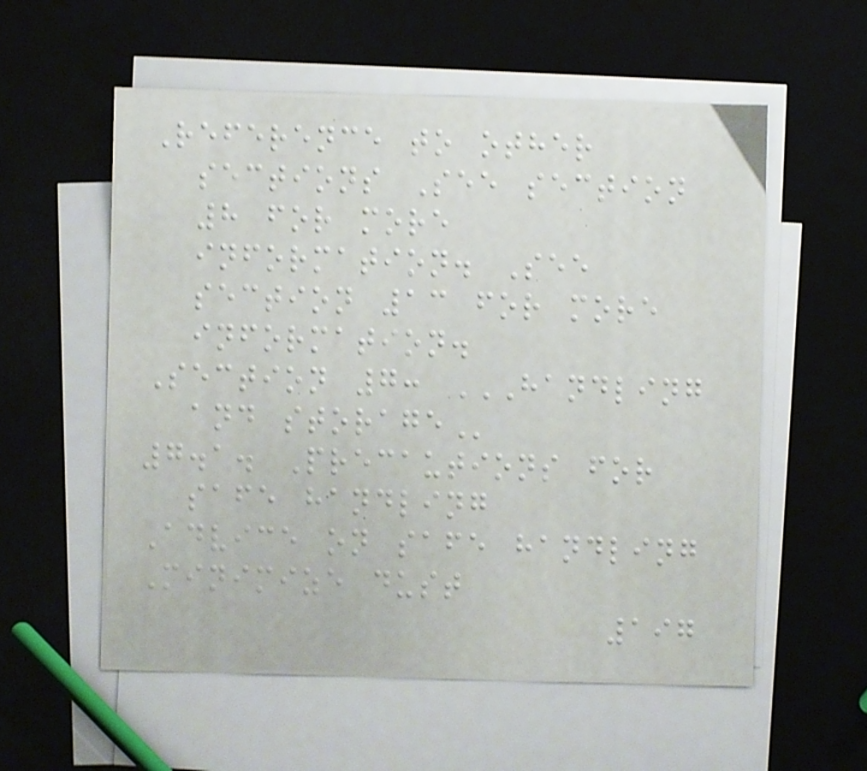Reference to other
sections See section
8 for more
information. See
section 13 for more
information.
Section 7: HANDLING
AND STORAGE
7.1. Precautions for
safe handling
Advice on safe handling
Minimize dust
197
